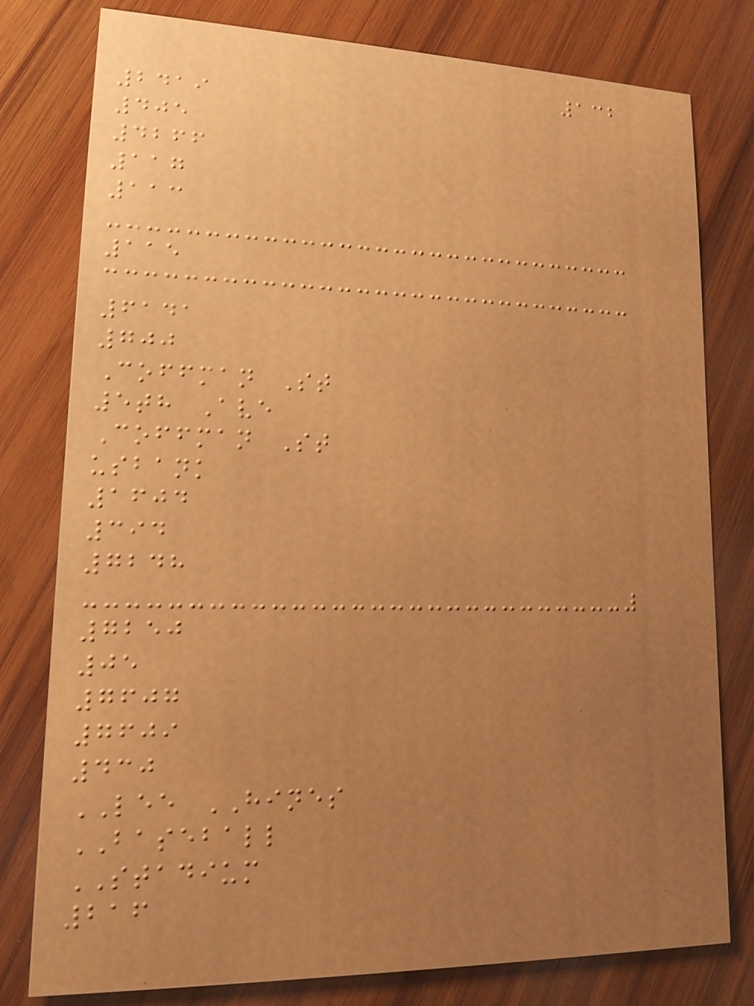132
2419
405
4266
117
113
115
6141
700
Coffman St
5th Ave
Coffman St
usbank
1604
394
7248
7250
05
7607
7609
430
LEE HINES
BASEBALL
STADIUM
216
